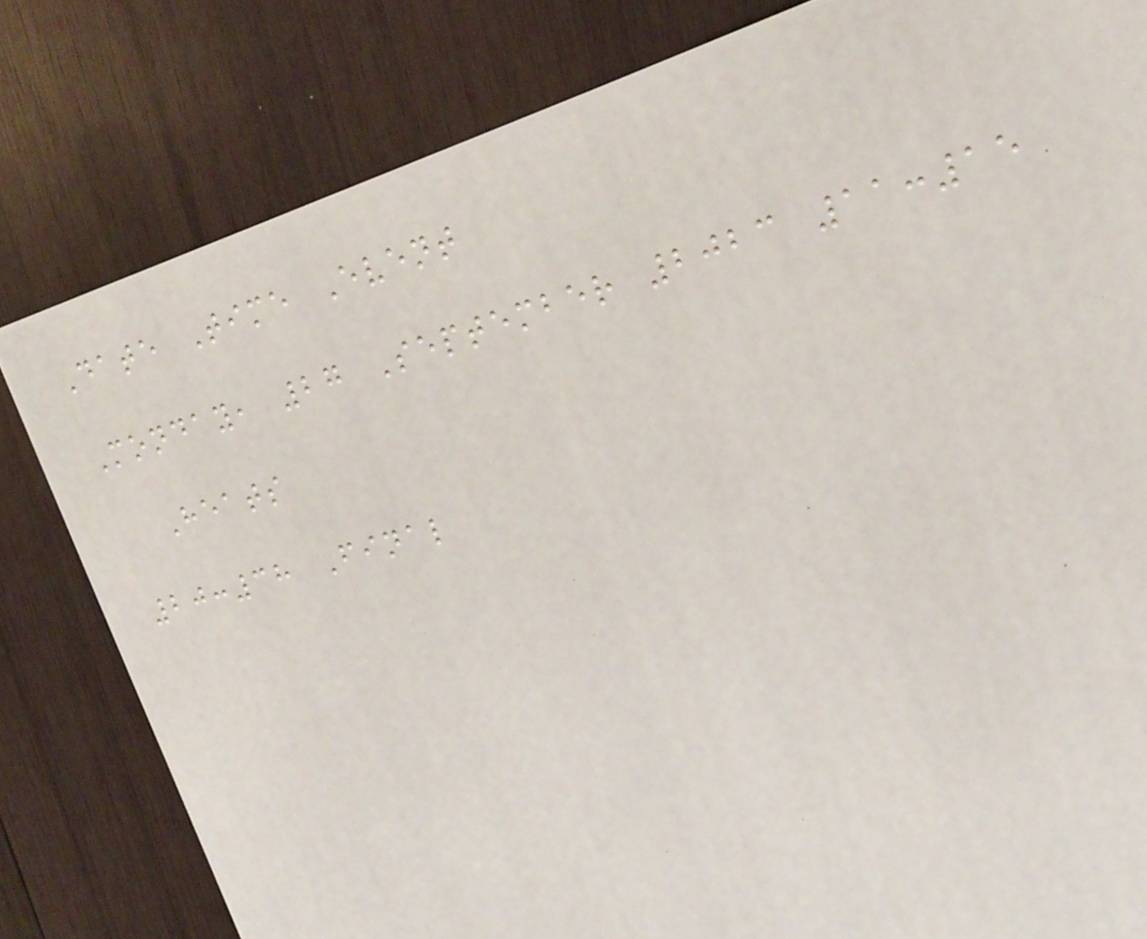Date Time Event
Monday, 27 September 2023 11:15
Heats
20:38 Final
